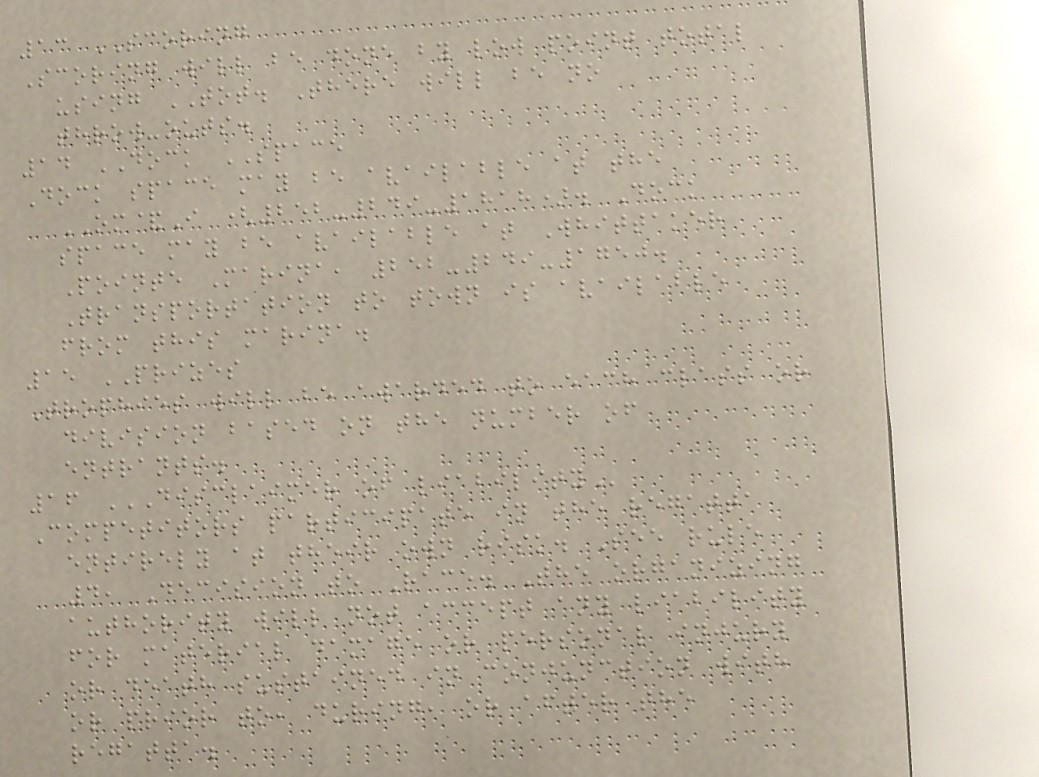13 SCORING
Scoring will be done by low point total
using TOT. There will be no
throw-outs.
14 DOCK SPACE
Dock space may be available at the
OM&I (252-249-1818). Dock
space may be available at Whittaker
Pointe Marina, 252-249-1750.
Transportation to town is available
from this marina.
15 PRIZES
Trophies will be awarded to each class or
division based on the number of
entrants.
16 DISCLAIMER OF LIABILITY
Competitors participate in the regatta
entirely at their own risk. See rule
4, Decision to Race. The organizing
authority will not accept any liability
for material damage or personal injury
or death sustained in conjunction with
or prior to, during, or after the
regatta.
